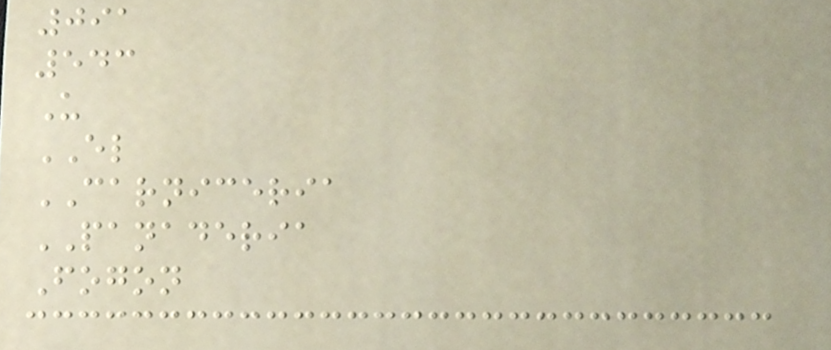091
543
U
EL
CARNICERIA
PANADERIA
Fogon
